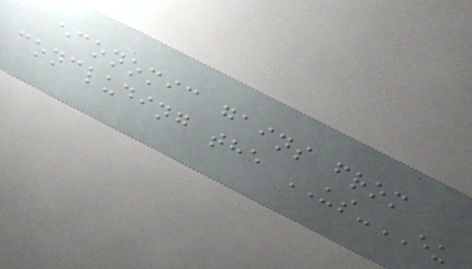economic gains from
concluding the US-EU
